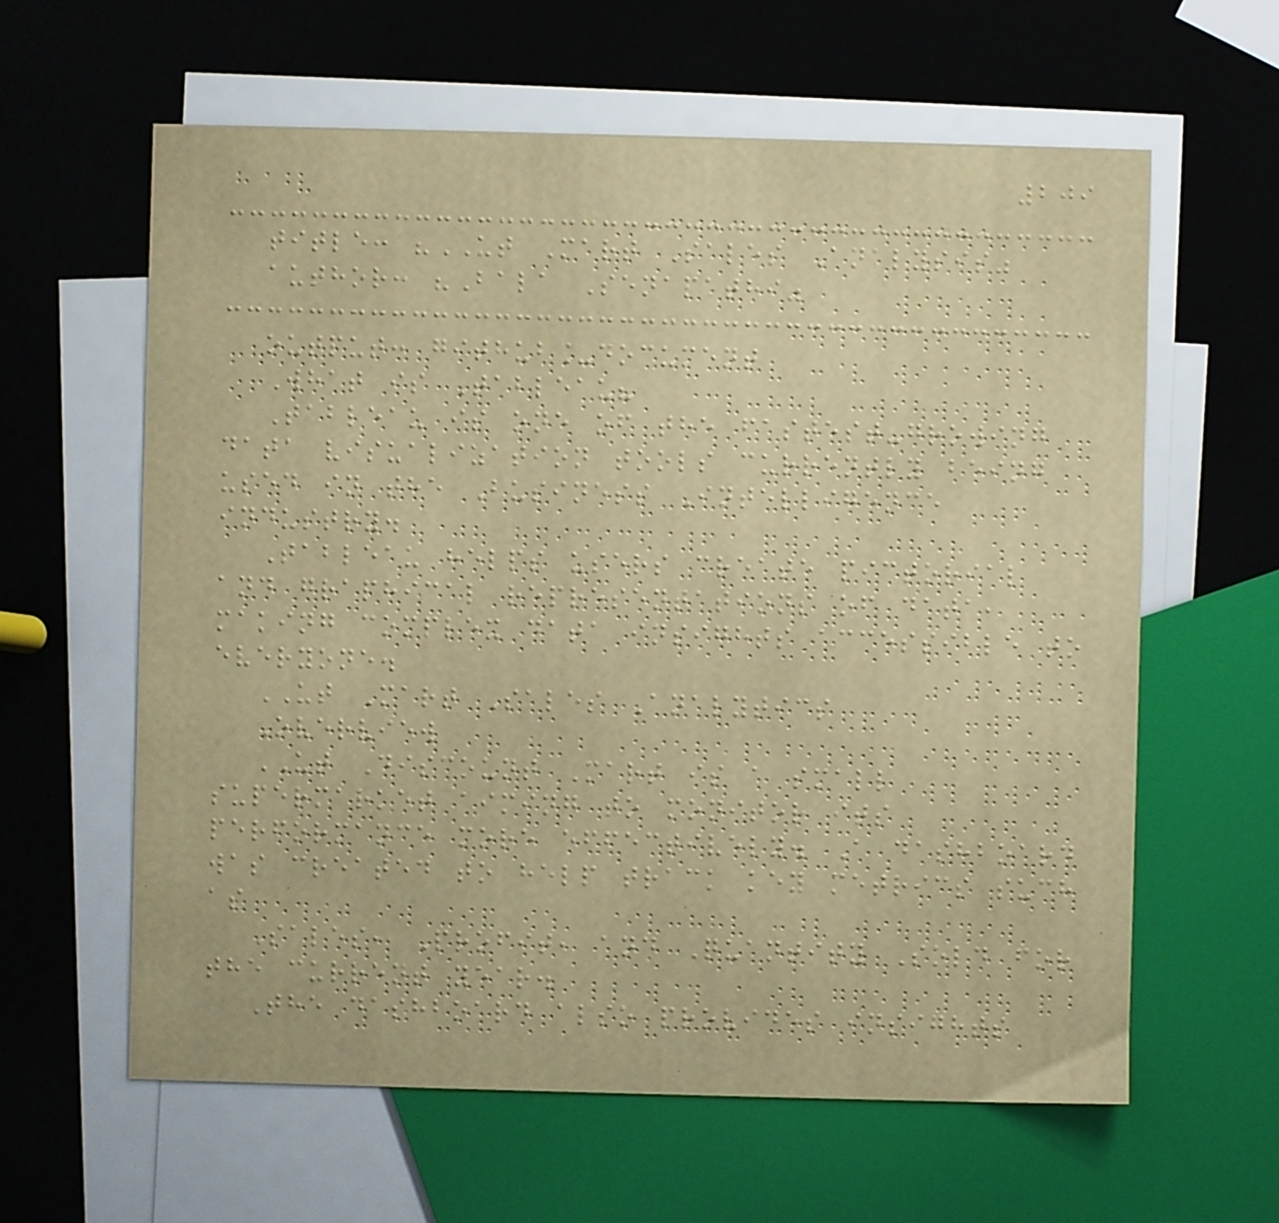209
title: "UT Mart Sales Analysis"
author: "Bala Senapathi"
output: github_document
What is Tableau?
Tableau is one of the fastest-growing
data visualization tools currently being
used in the Business Intelligence
industry.
Tableau helps users create pictorial
and graphical representations of data,
making complex data insights accessible to
everyone.
UT Mart Sales Analytics
Overview
UT Discount Mart is a small
supermarket aiming to monitor its
performance more effectively. A dashboard
was created to help track key metrics such
as
Sales, Profit, and Quantity Sold for
the current year.
The dashboard also provides insights
